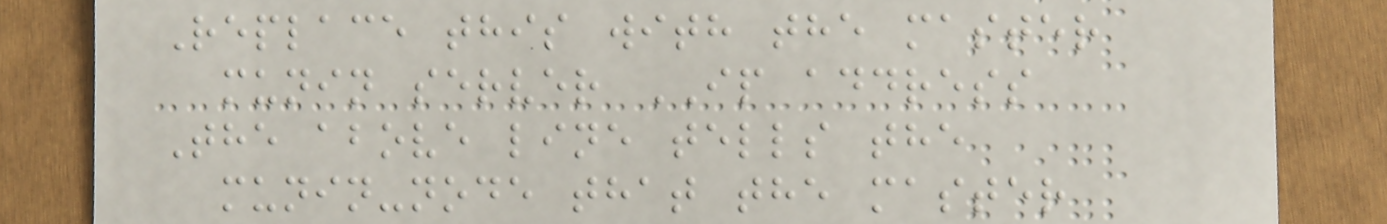Replace this with the master
munin server IP address
The above line tells the
munin-node that the master
